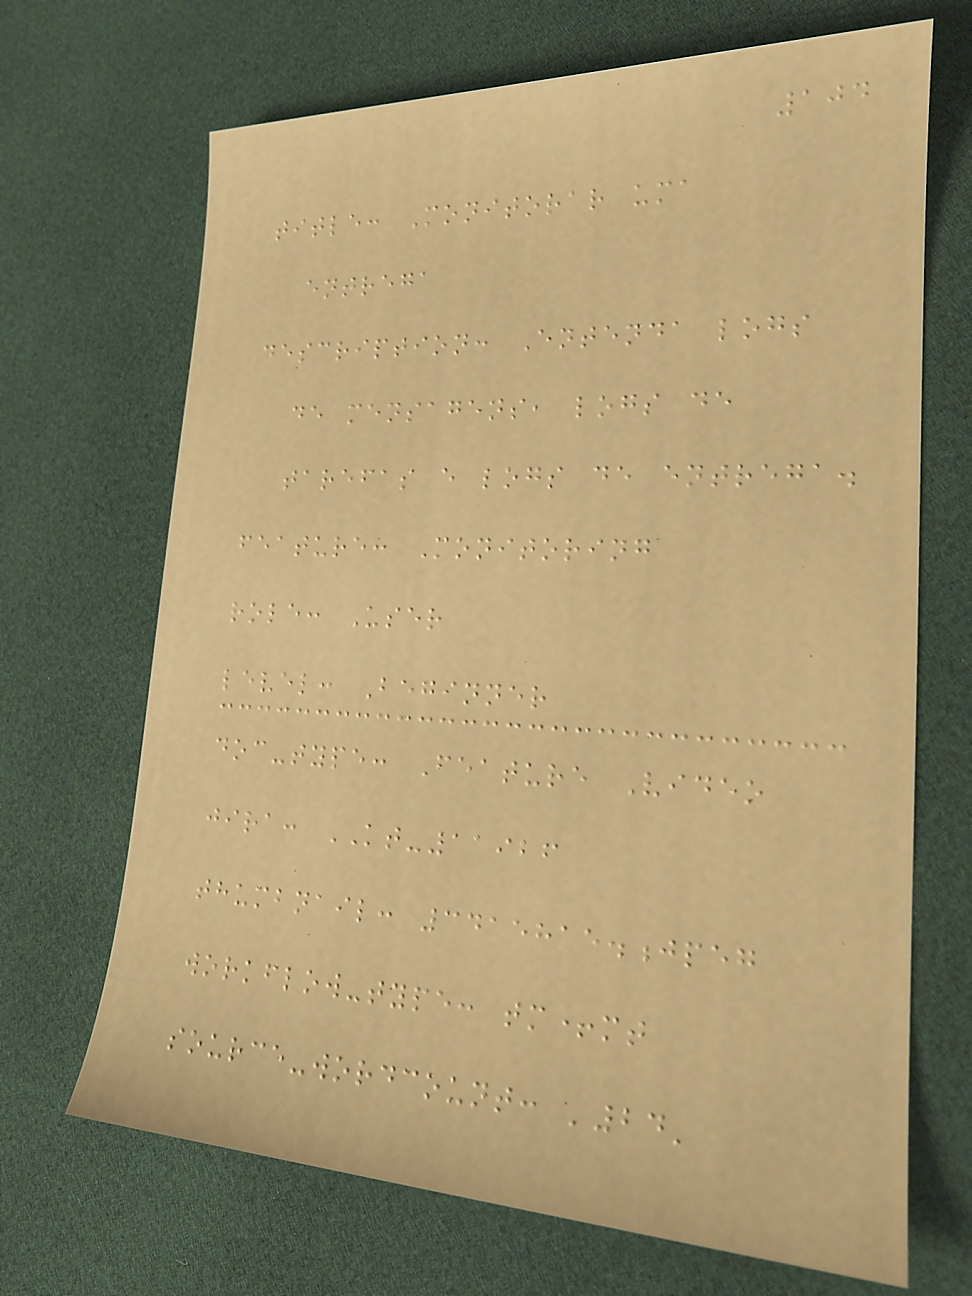104
title: Monitorar uma
entrega
description: Entenda logs
de mensagens, logs de
tarefas e logs de entrega.
feature: Monitoring
role: User
level: Beginner
doc-type: Feature Video
jira: KT-11926
thumbnail: 3415815.jpeg
workflow-type: tm+mt
source-wordcount: '24'
